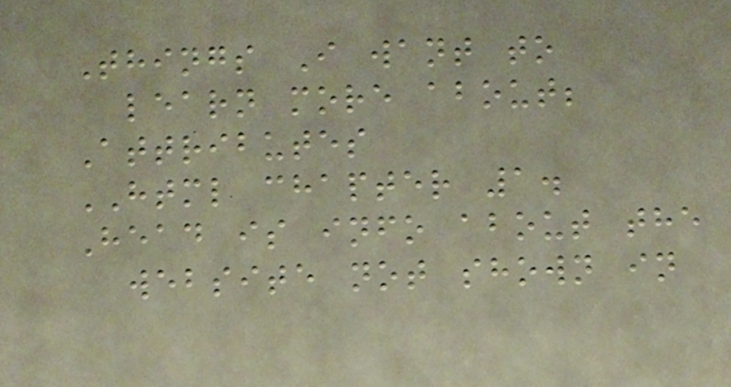Things I want to
learn more about;
Attributes
HTML chapter 1.
Head is info about the
website not shown in
